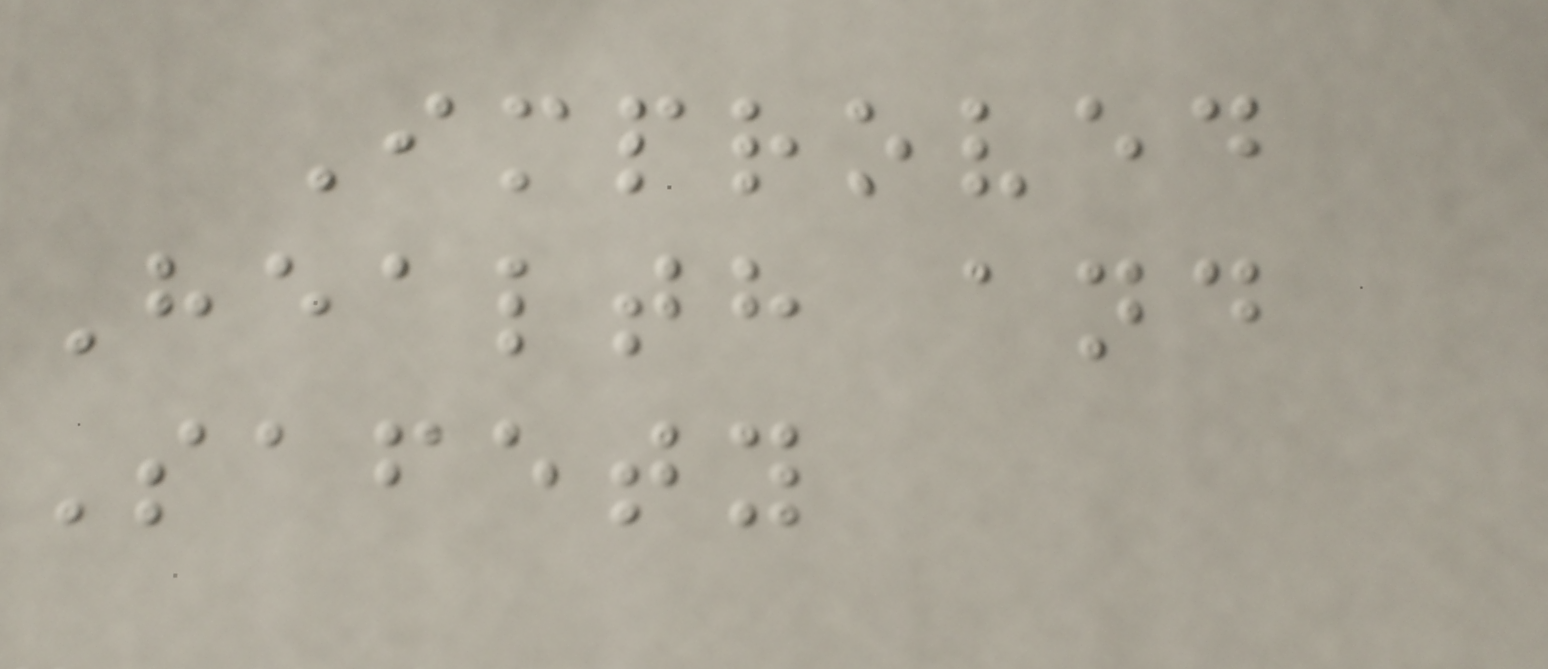Improved
Health and
Safety
